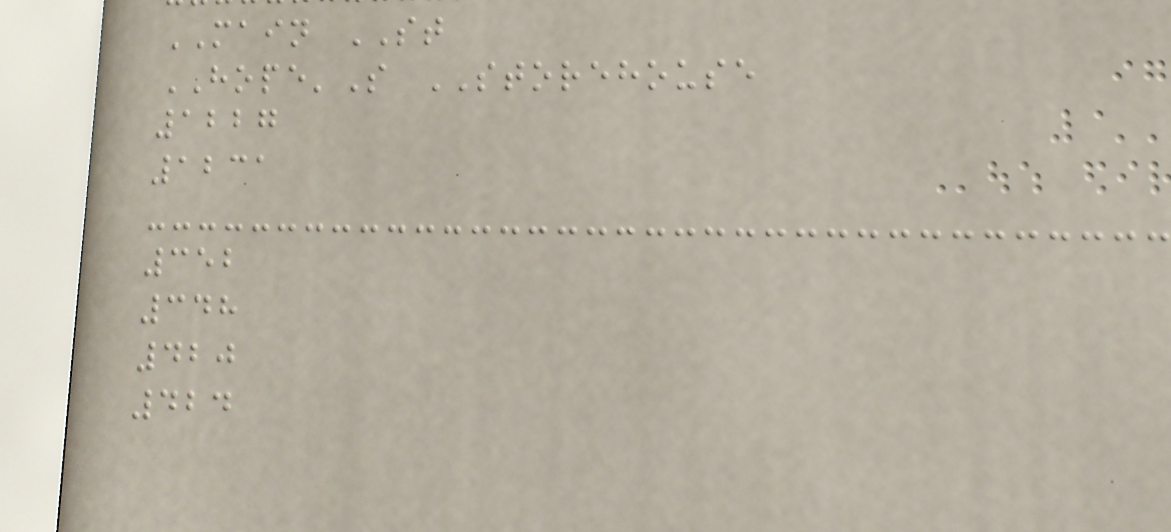MAIN ST
HOPE'S STOREHOUSE
1227
1231
352
348
420
424
